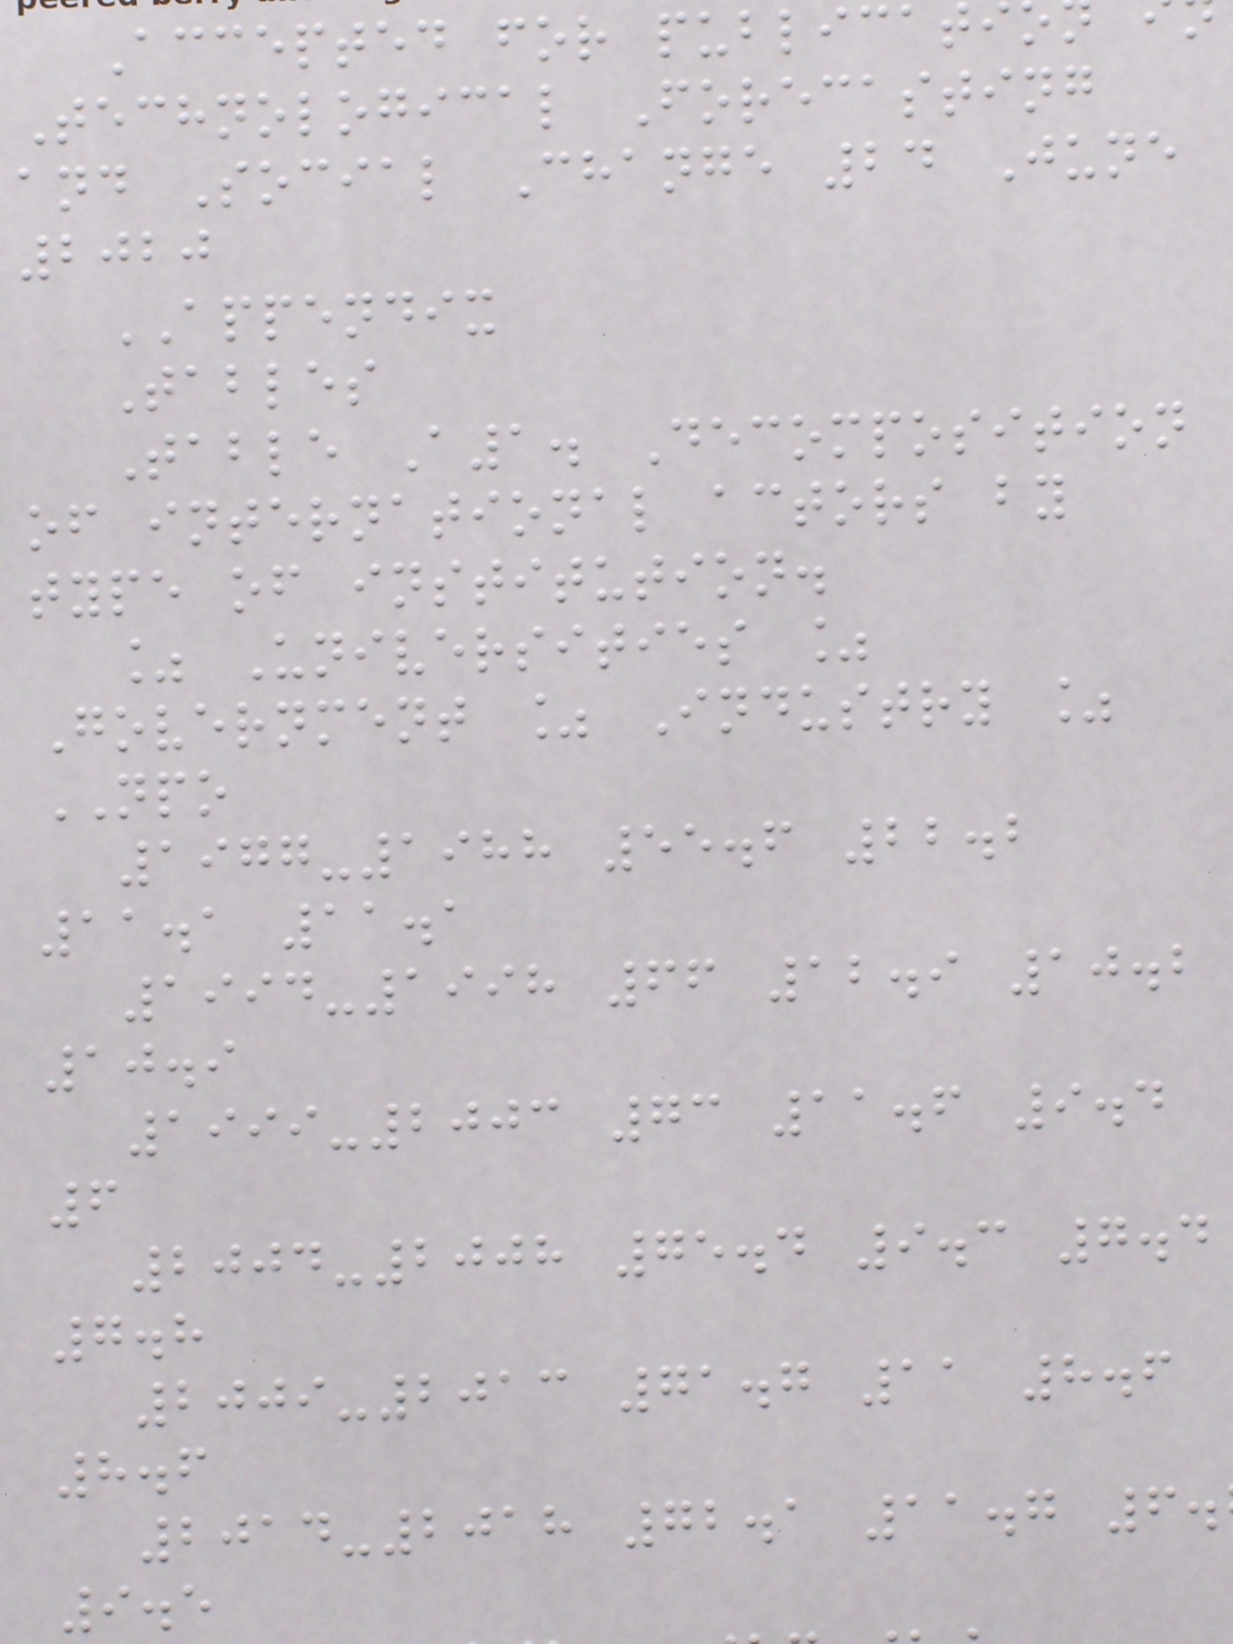Accepted for publicat
Technological Forecasting
and Social Change 24 June
2020
APPENDIX
Tables
Table A1. Decomposition
of international actors by
type of institution.
% Universities %
Government % Industry %
NPO
1977-1988 55.6 22.2
11.1 11.1
1994-1998 66 12.9 10.2
10.9
1999-2003 73 11.6 9.4
6
2004-2008 75.4 9.3 7.4
7.8
2009-2013 71.7 11 8.6
8.6
2014-2018 72.1 11.7 6.
9.5
